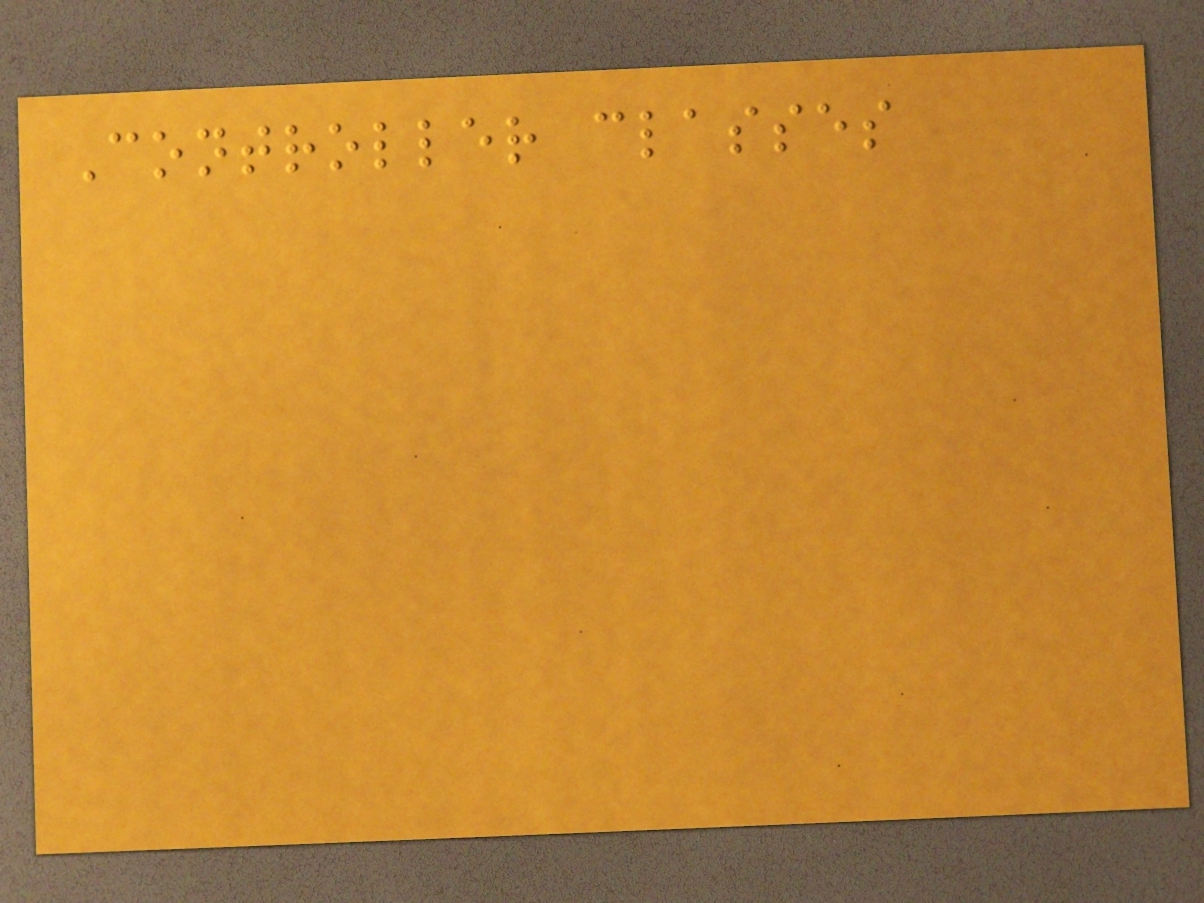Controller classes
